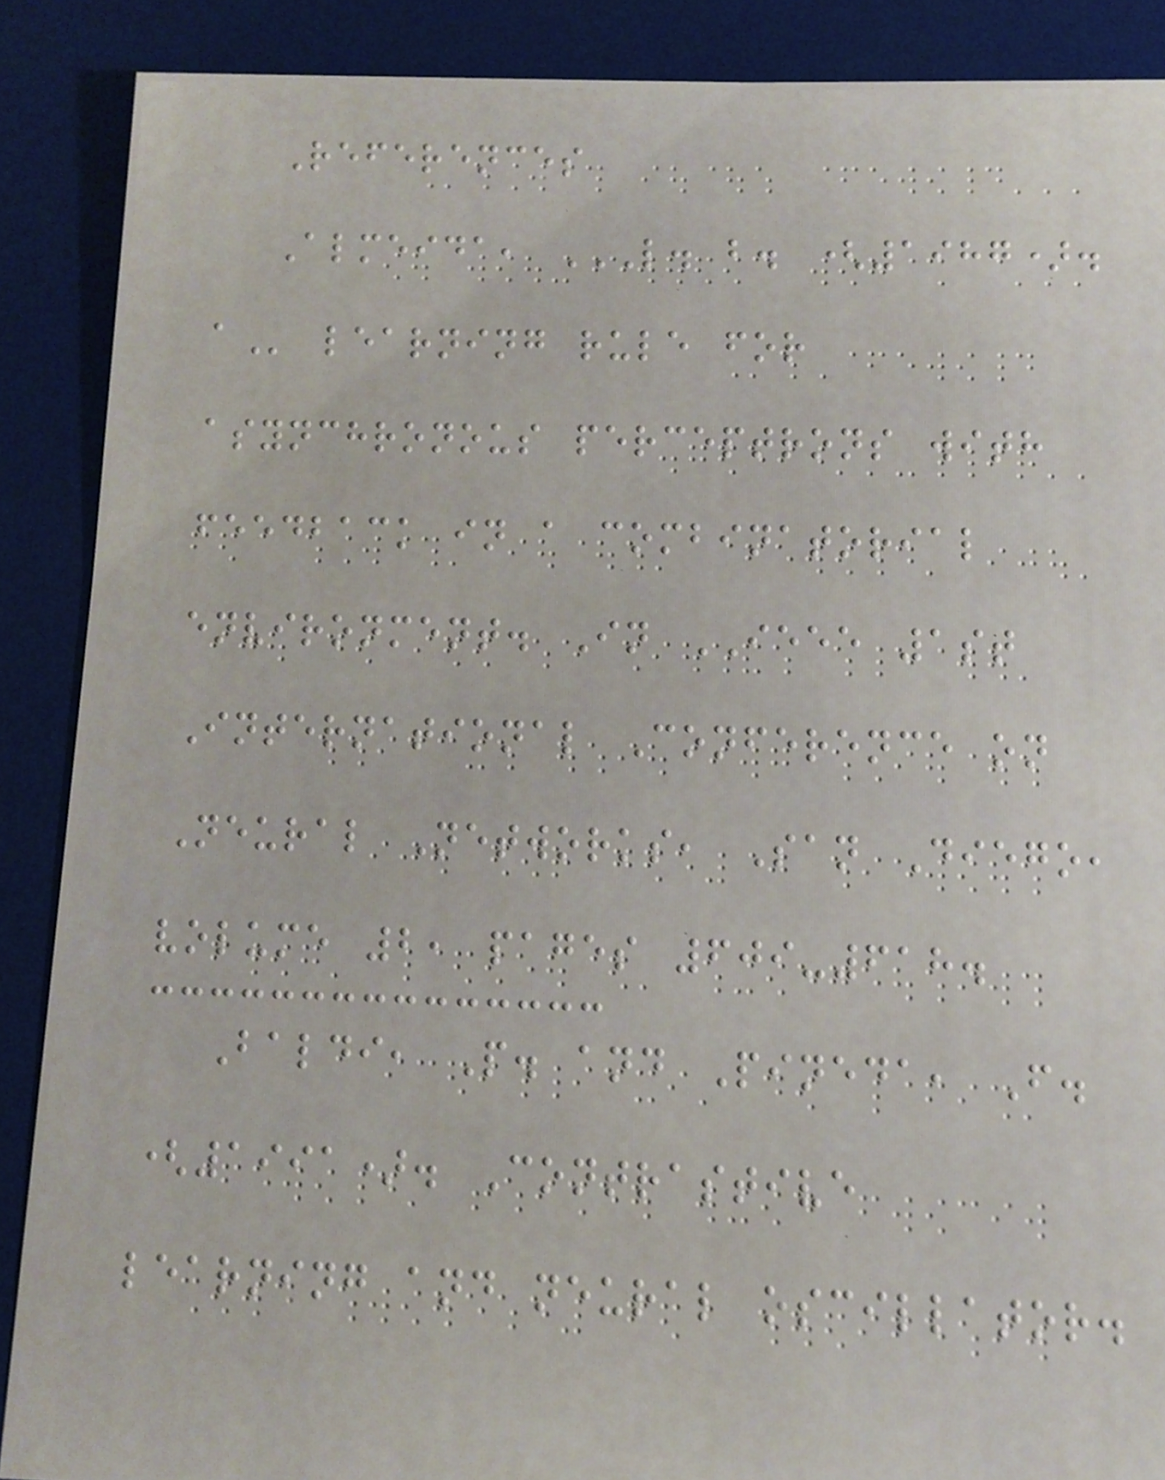References
Almeida, L. B. (1987).
A learning rule for
asynchronous perceptrons with
feedback in a combinatorial
environment. In IEEE 1st
International Conference on
Neural Networks, San Diego,
volume 2, pages 609-618.
Baldi, P. and Pineda, F.
(1991). Contrastive
learning and neural oscillator.
